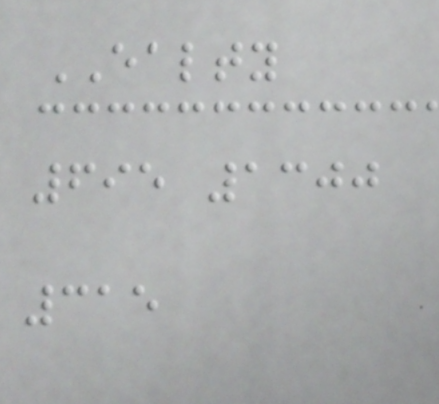EALTY
695 1300
315
